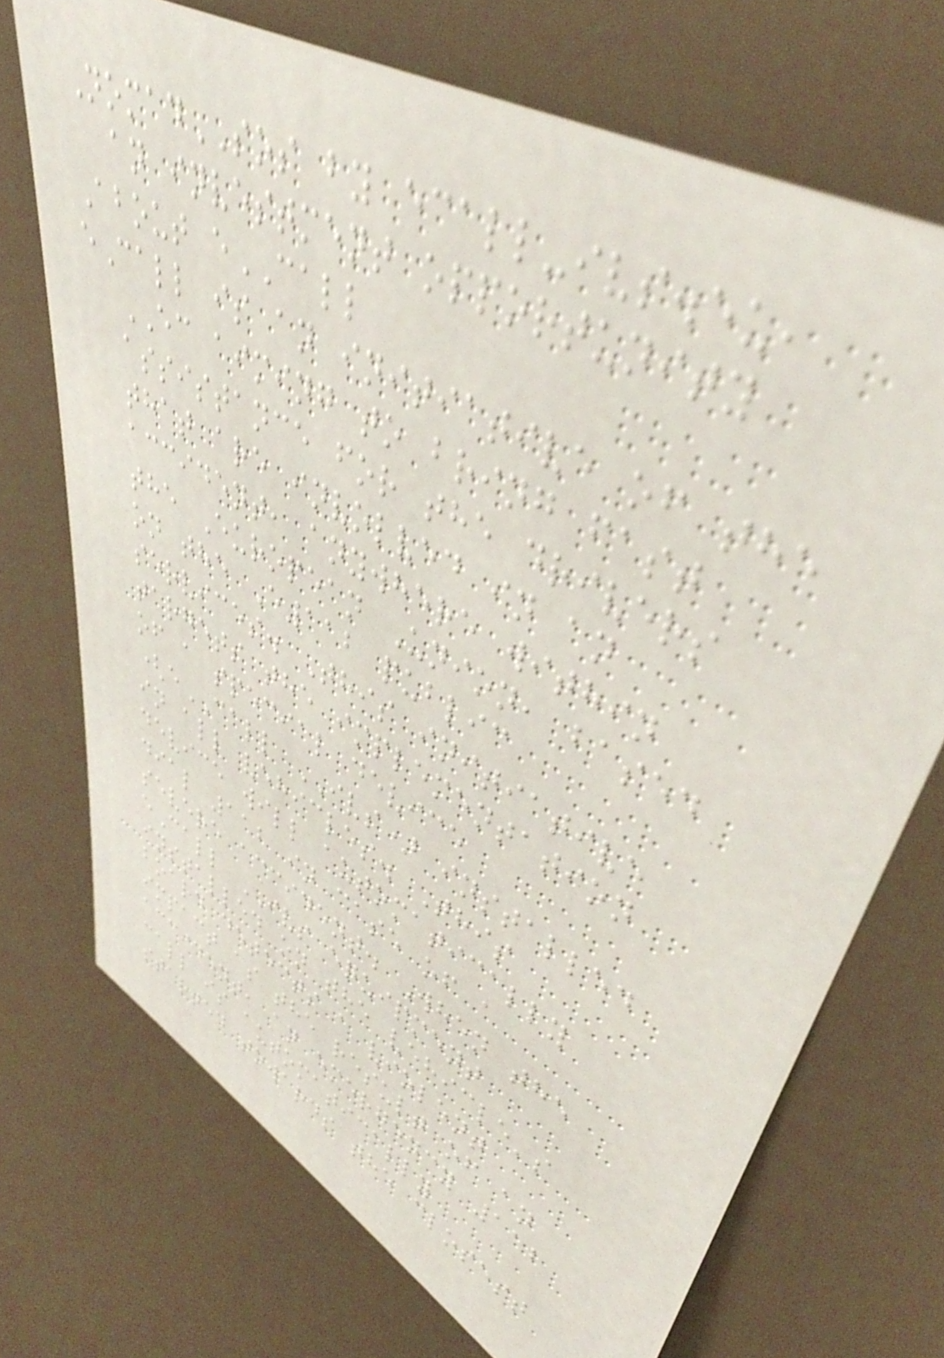NomadSOS by ecall-ivs.eu,
an investment opportunity
About eCALL
eCall is an initiative of the
EC aiming to bring fast
assistance for the drivers
that are involved in an
accident, anywhere within
the European Union, based
on the E112 public
services. This initiative
targets the implementation
of a special device
(eCALL IVS) installed
in all vehicles. This
device will automatically
dial 112 in case of a
severe accident. When the
eCall IVS equipment
installed on the vehicle's
board detects a violent
impact as the result of an
accident, an emergency 112
call is automatically
started towards the closest
